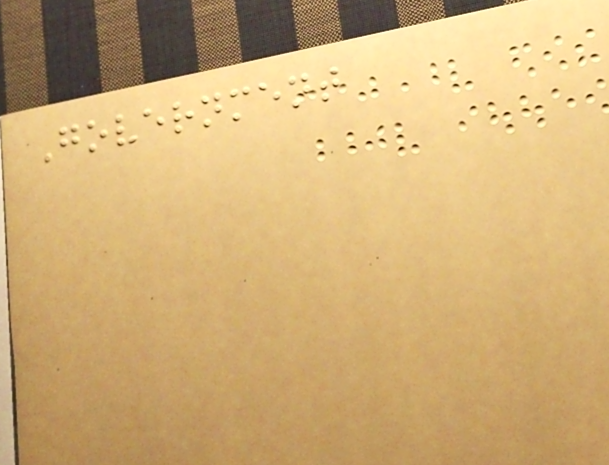Government
